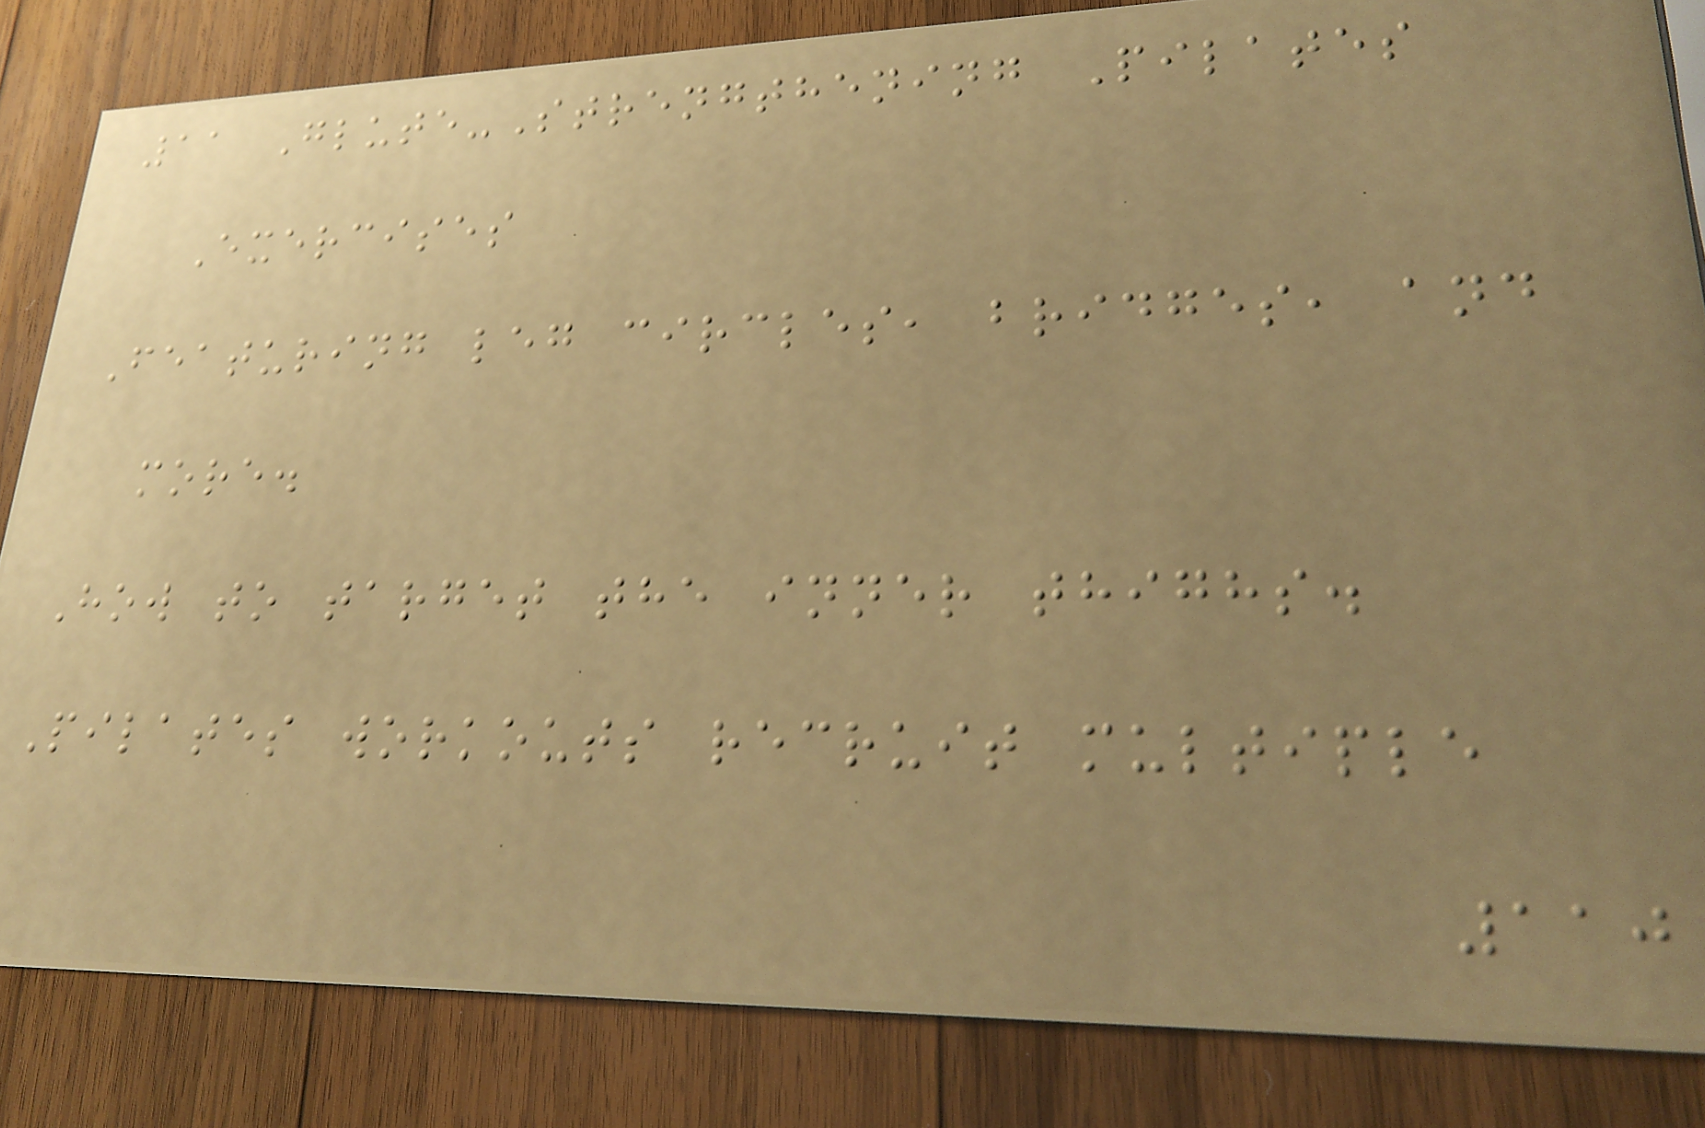11 Glute-Strengthening Pilates
Exercises
Featuring leg circles, bridges, and
more.
How to target the inner thighs.
Pilates workouts recruit multiple
110
